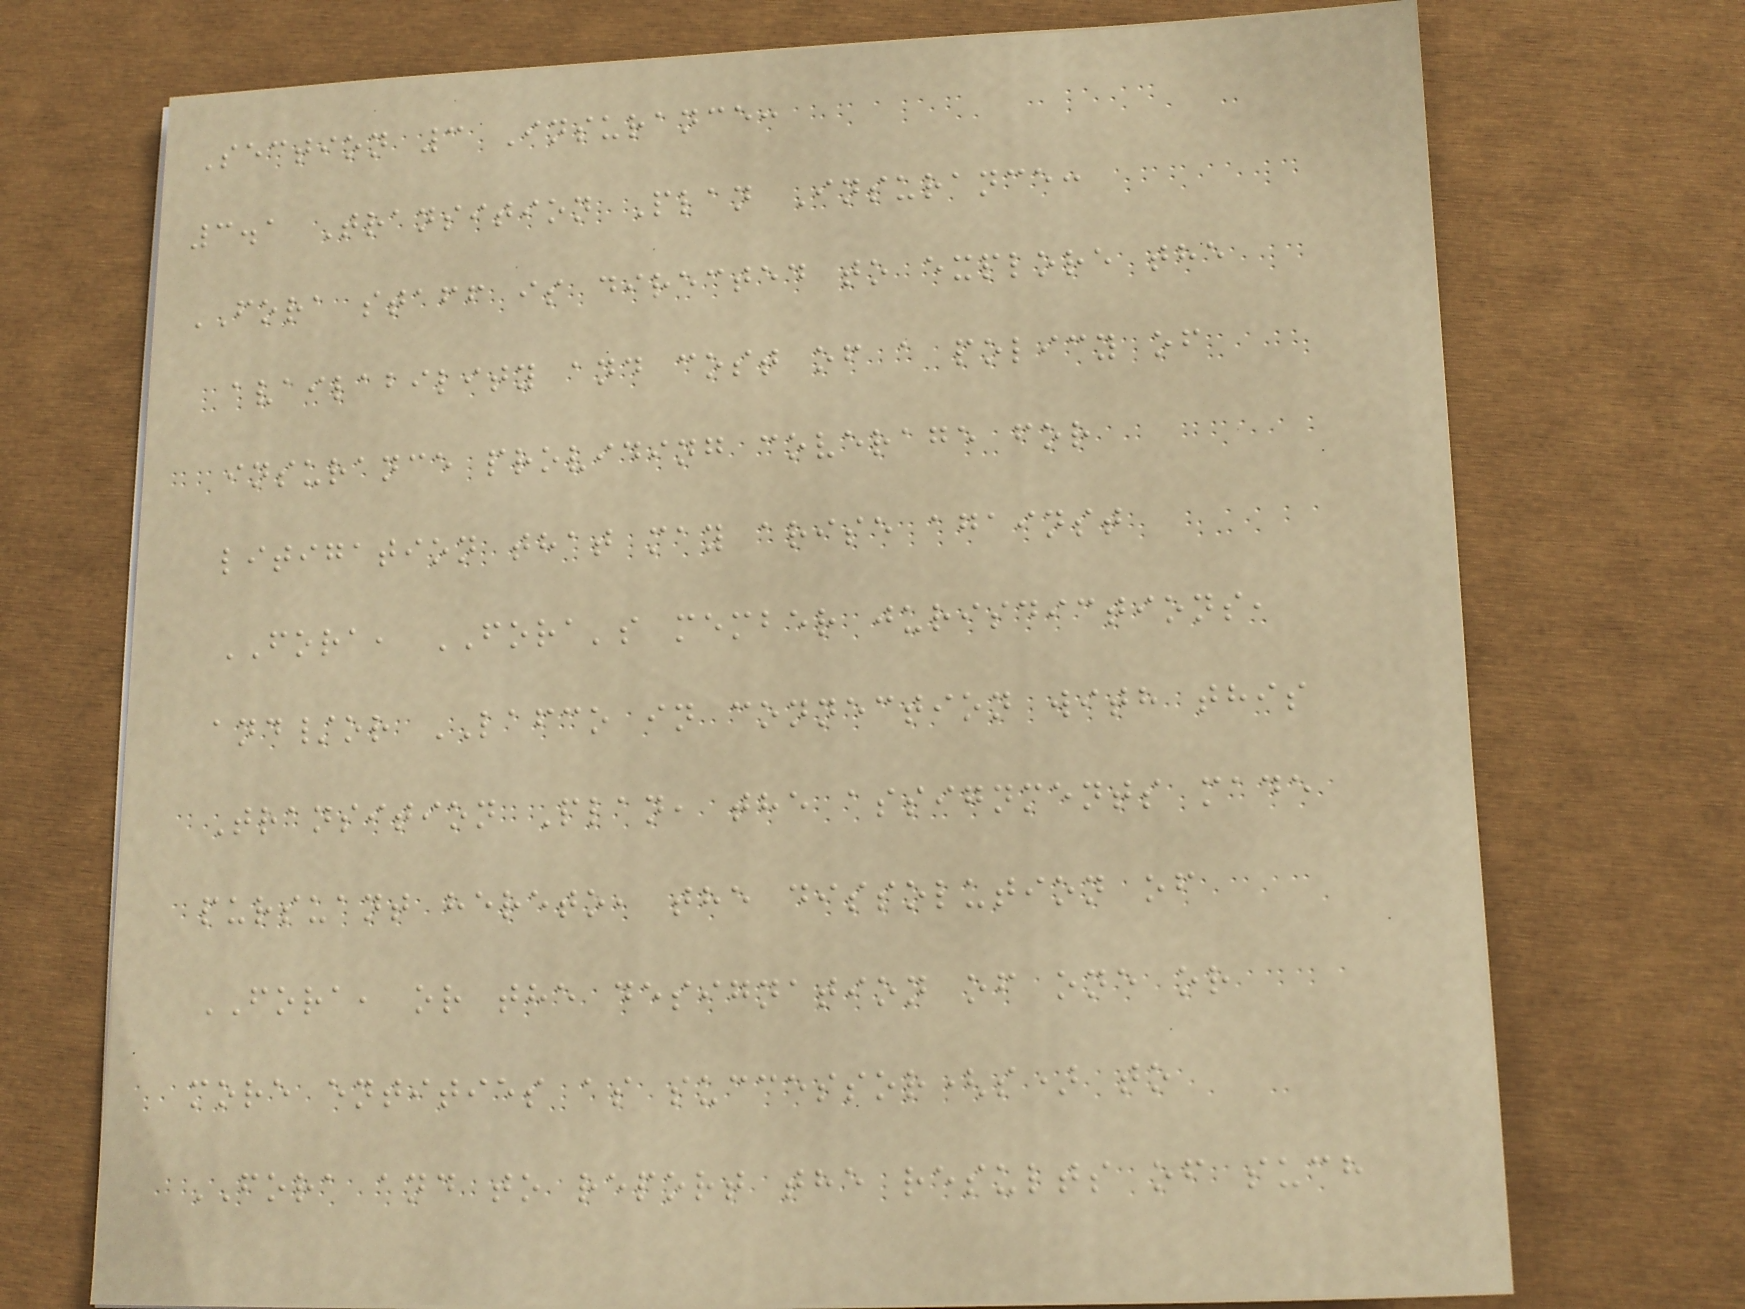Section 3 Insurance:
3.1 Transition Plan Insurance:
FORA staff is directed to explore the
availability and cost of a policy of
insurance providing coverage for
litigation that may arise against
FORA, FORA's member jurisdictions,
and/or LAFCO in connection with this
Transition Plan, the assignments made
pursuant hereto, the dissolution of
FORA, or the designation of one or
more entities as successor(s) to
FORA and to report the results of such
